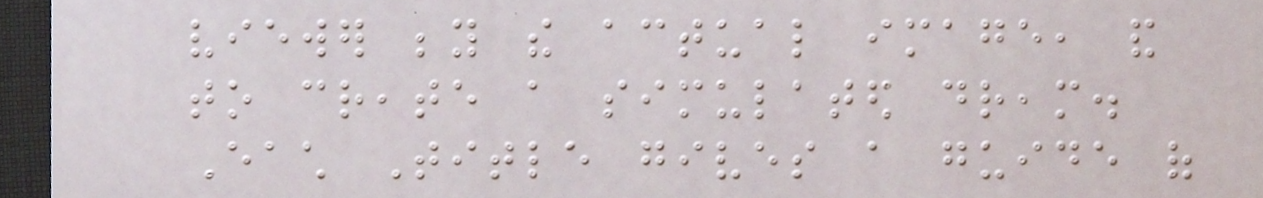viewer beyond the actual image, and
to create a simulated dream.
Each Title gives a guide of
